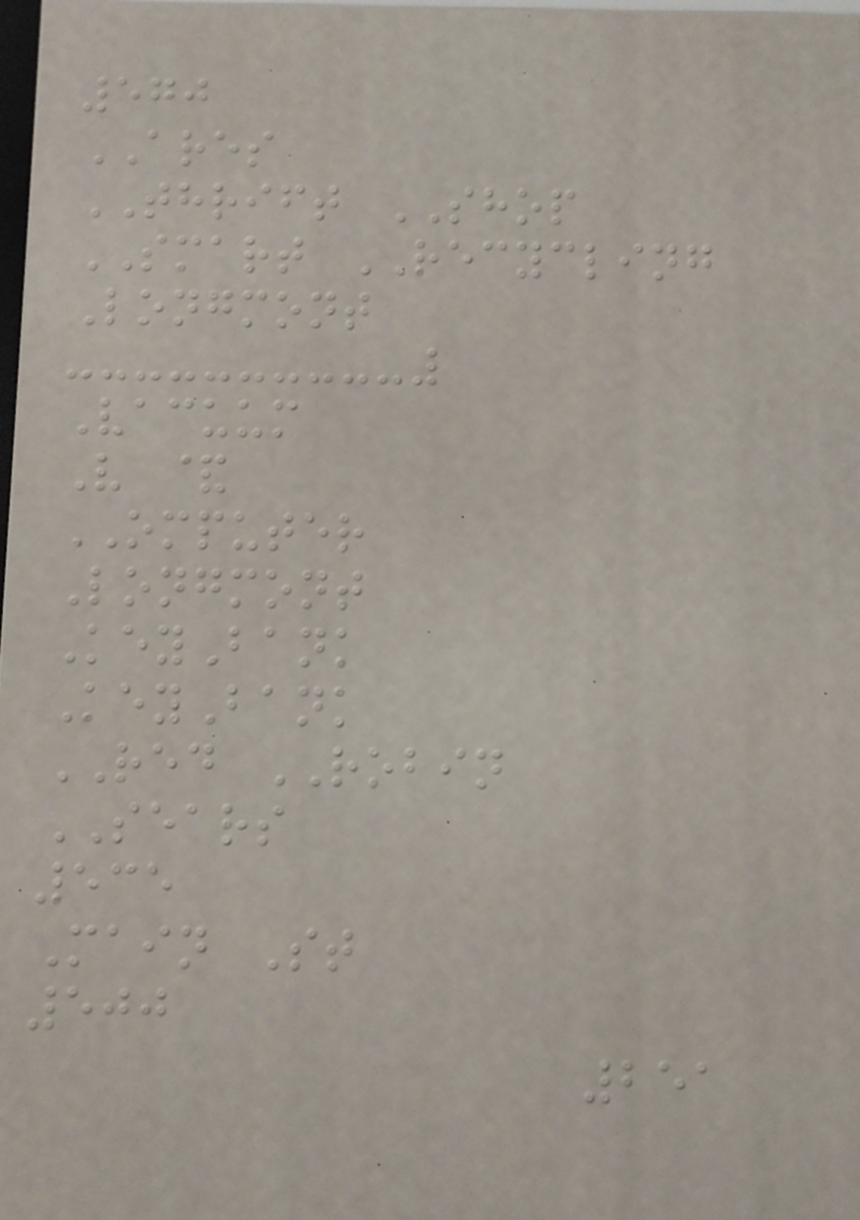570
ARES
THRIFT SHOP
SMART RECYCLING
Longmont
Vacuum
V &
OMPUTER
Longmont
KeyBank
KeyBank
RED ROBIN
SEARS
535
Main St
500
251
